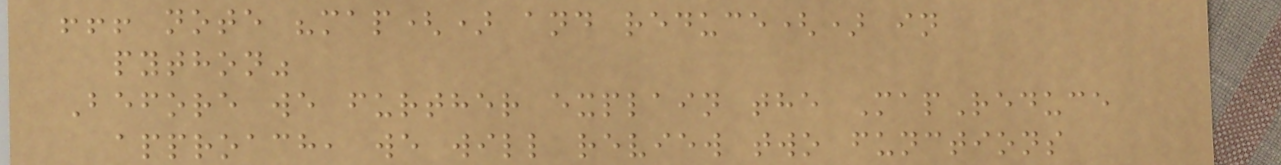!!! note "map() and reduce() in
python"
Before we further explain the MapReduce
approach, we will review two functions
